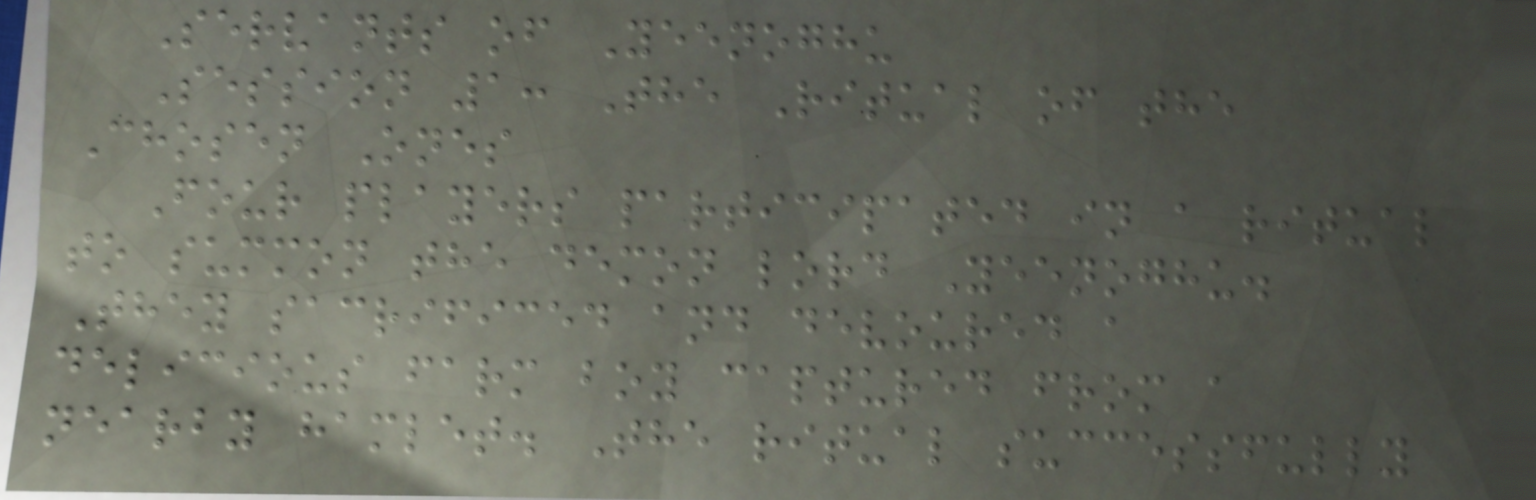Servants of Yeenoghu
Session 1: The Ritual of the
Chosen Ones
Four players participated in a ritual
to summon the demon lord Yeenoghu.
They sacrificed and devoured a
delicious farm boy captured from a
nearby hamlet. The ritual successfully
